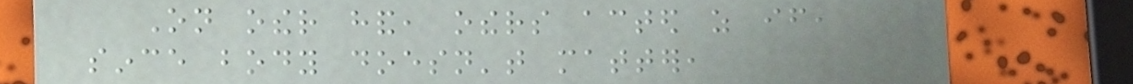On other hand, others acted as if,
since body doesn't matter,
